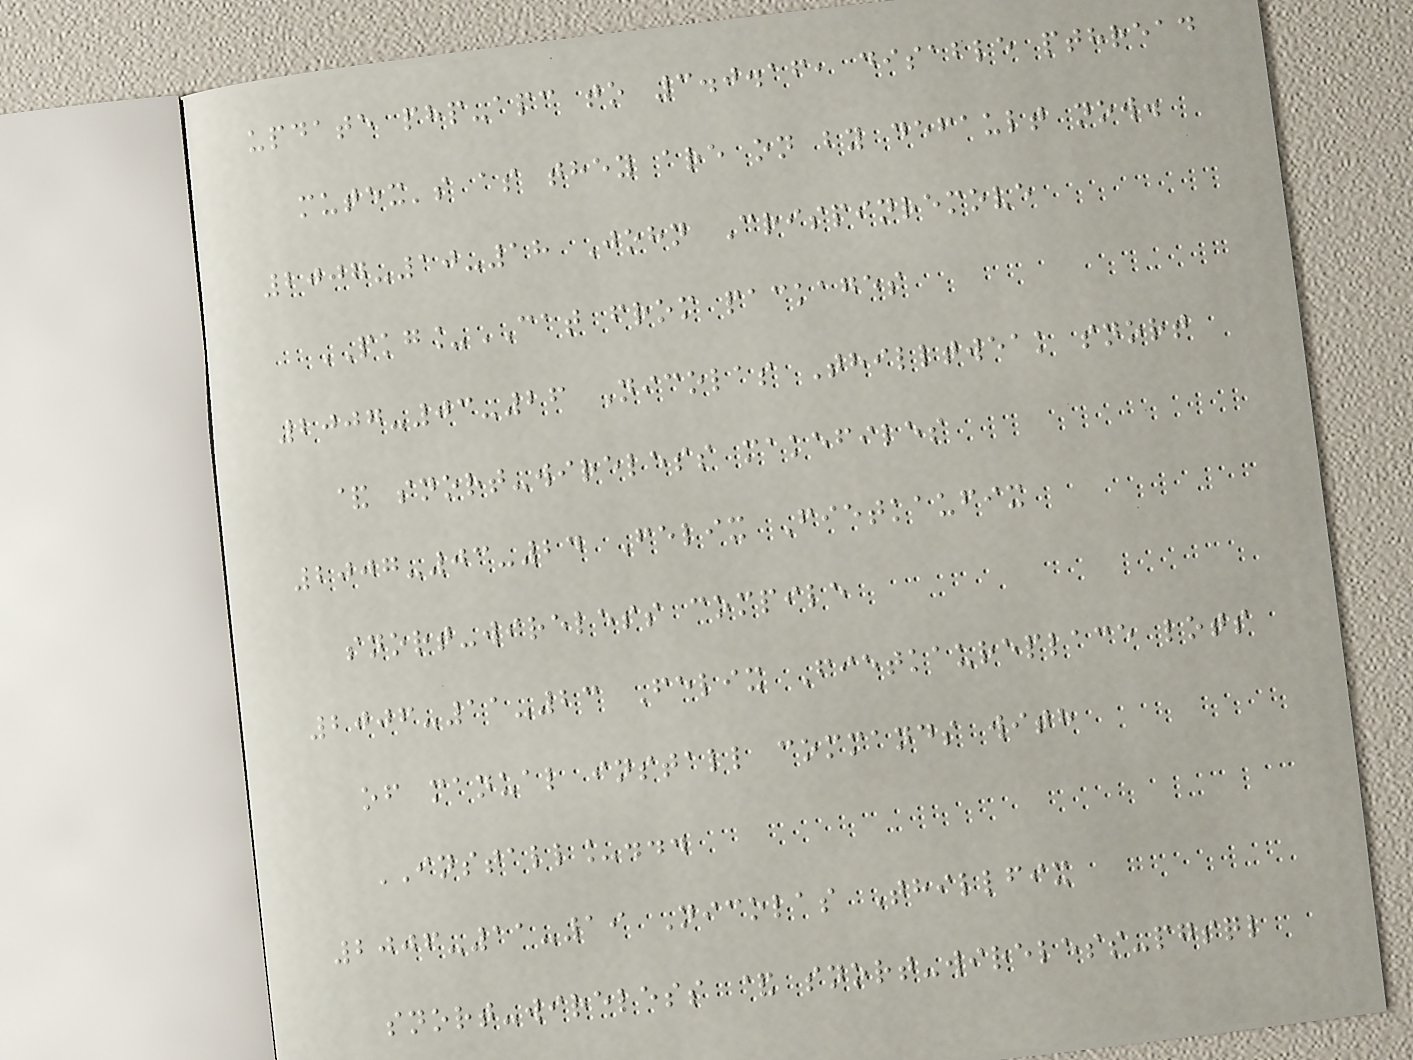update php-apc to 3.0.16, disable pthread
mutex's as they are on by default now.
2007-10-18 John Crispinremove
PKG_CAT from packages
2007-03-26 Nicolas Thilltweak snort
& snort-wireless makefiles
2007-03-24 Felix Fietkaufix
snort-wireless compile
2006-11-23 Felix Fietkaureplace lots
of manual install commands with
INSTALL_...
2006-11-19 Nicolas Thillfix
snort-wireless & snort-wireless-pgsql
